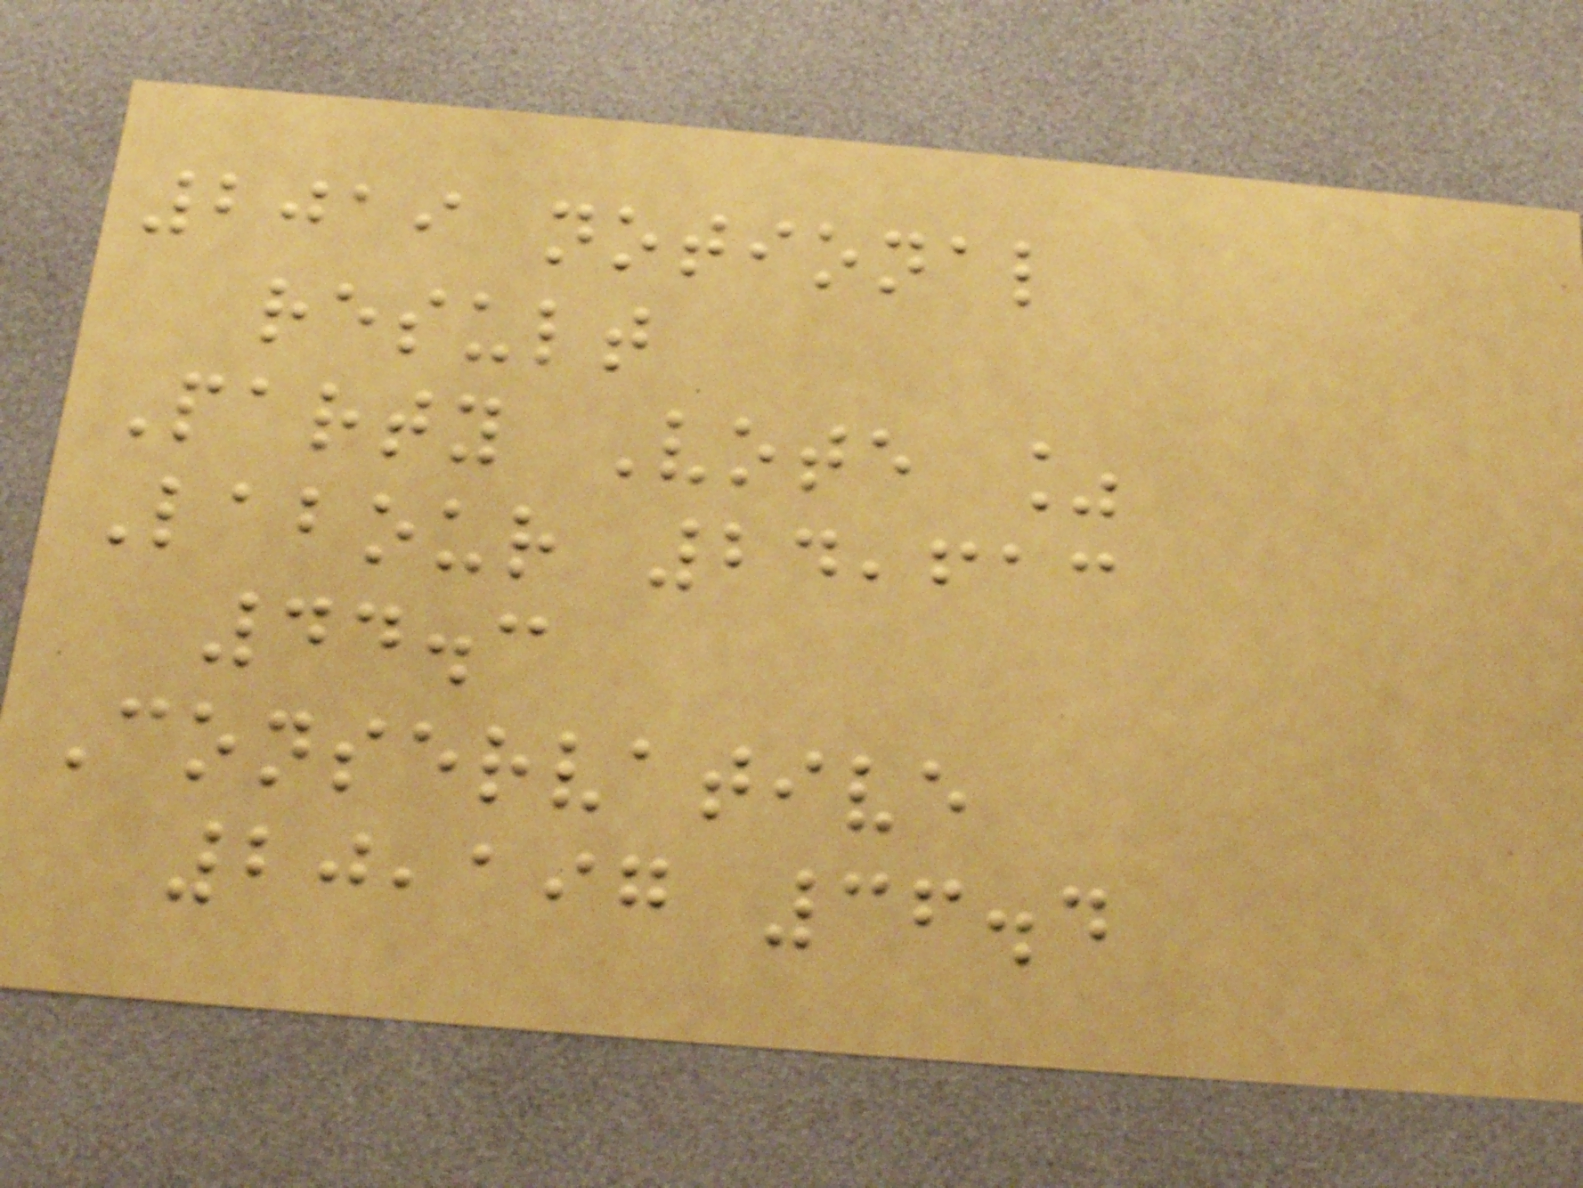2019 notional
result
Party Vote %
Labour 24,613
44.3
Conservative
20,197 36.4
